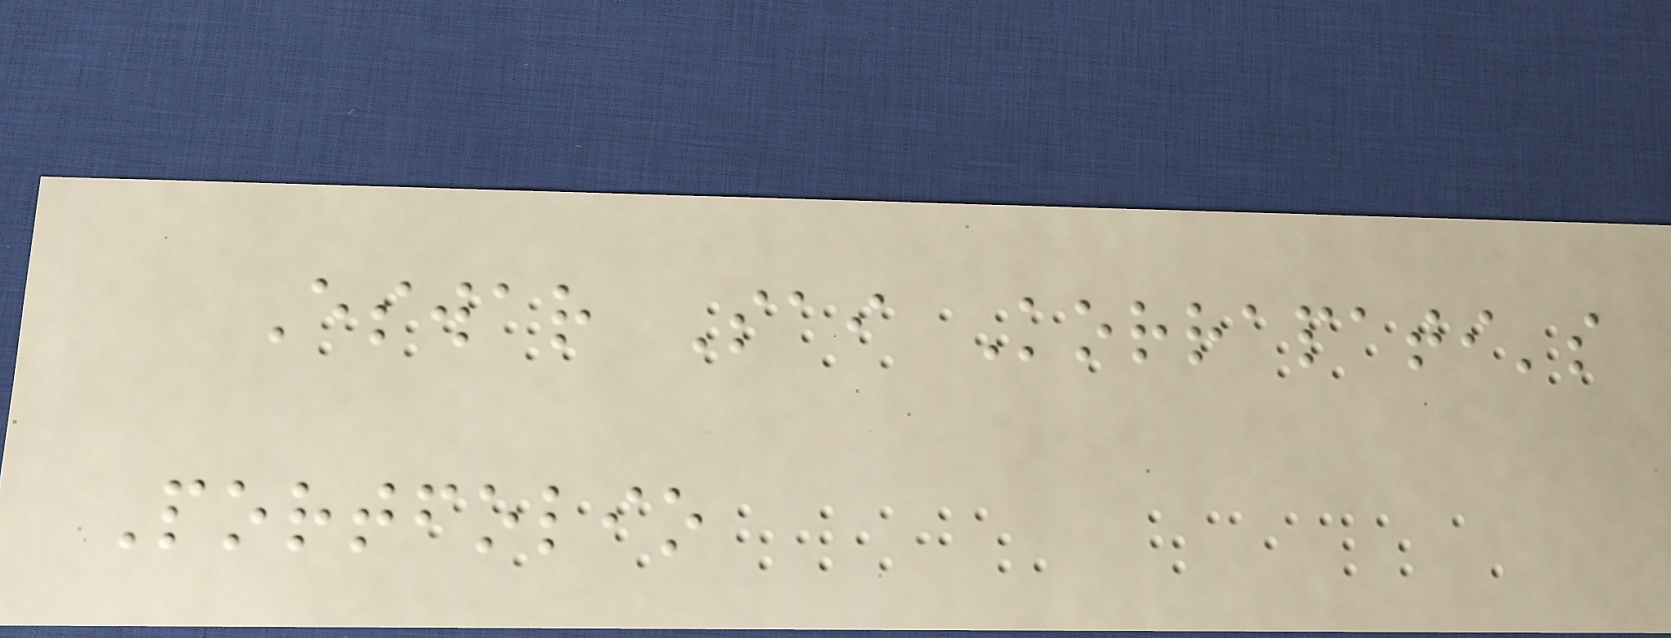Eswar Sai Korrapati's
Portfolio
